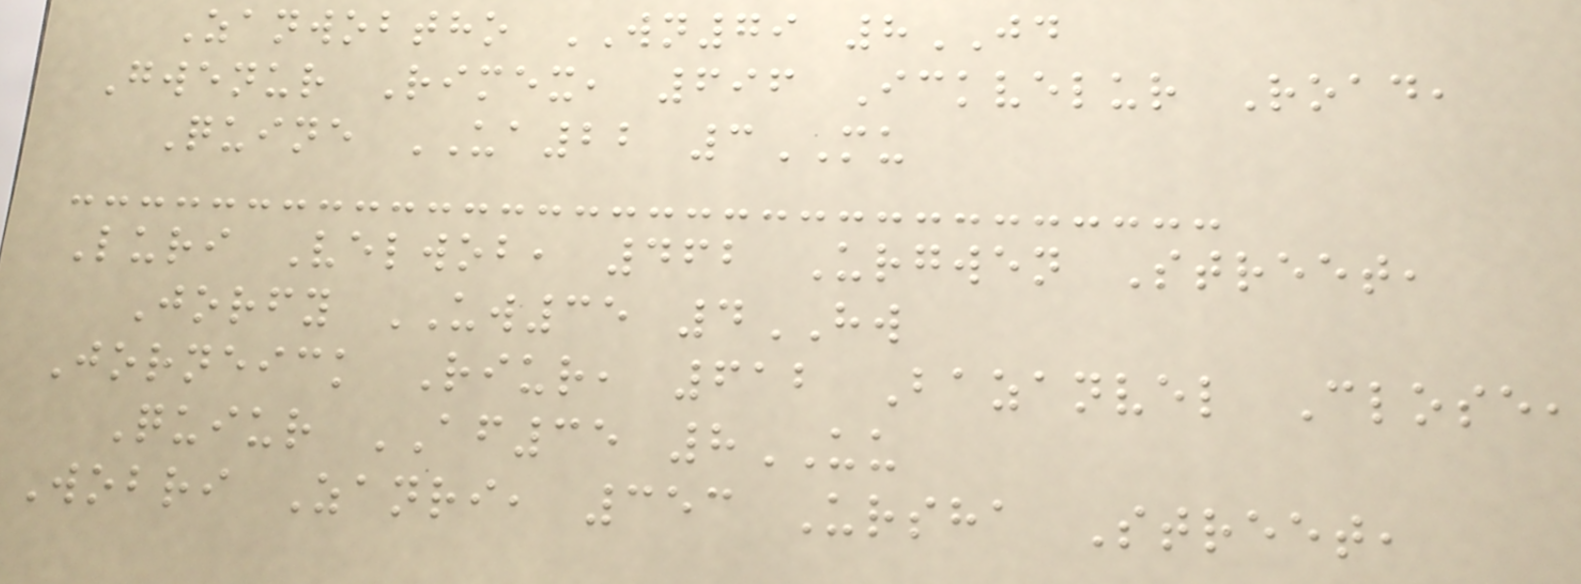Zanwobtho WN79 8JD
Gwenur Rimex, 696 Ickvelur Road,
Quine UA22 3MU
Luri Velwob, 462 Urgwen Street,
Jorfy UW35 4HW
Jorneick Riur, 612 Bazanvel Close,
Quiur AF35 8UU
Wobri Zanri, 353 Ursha Street,
